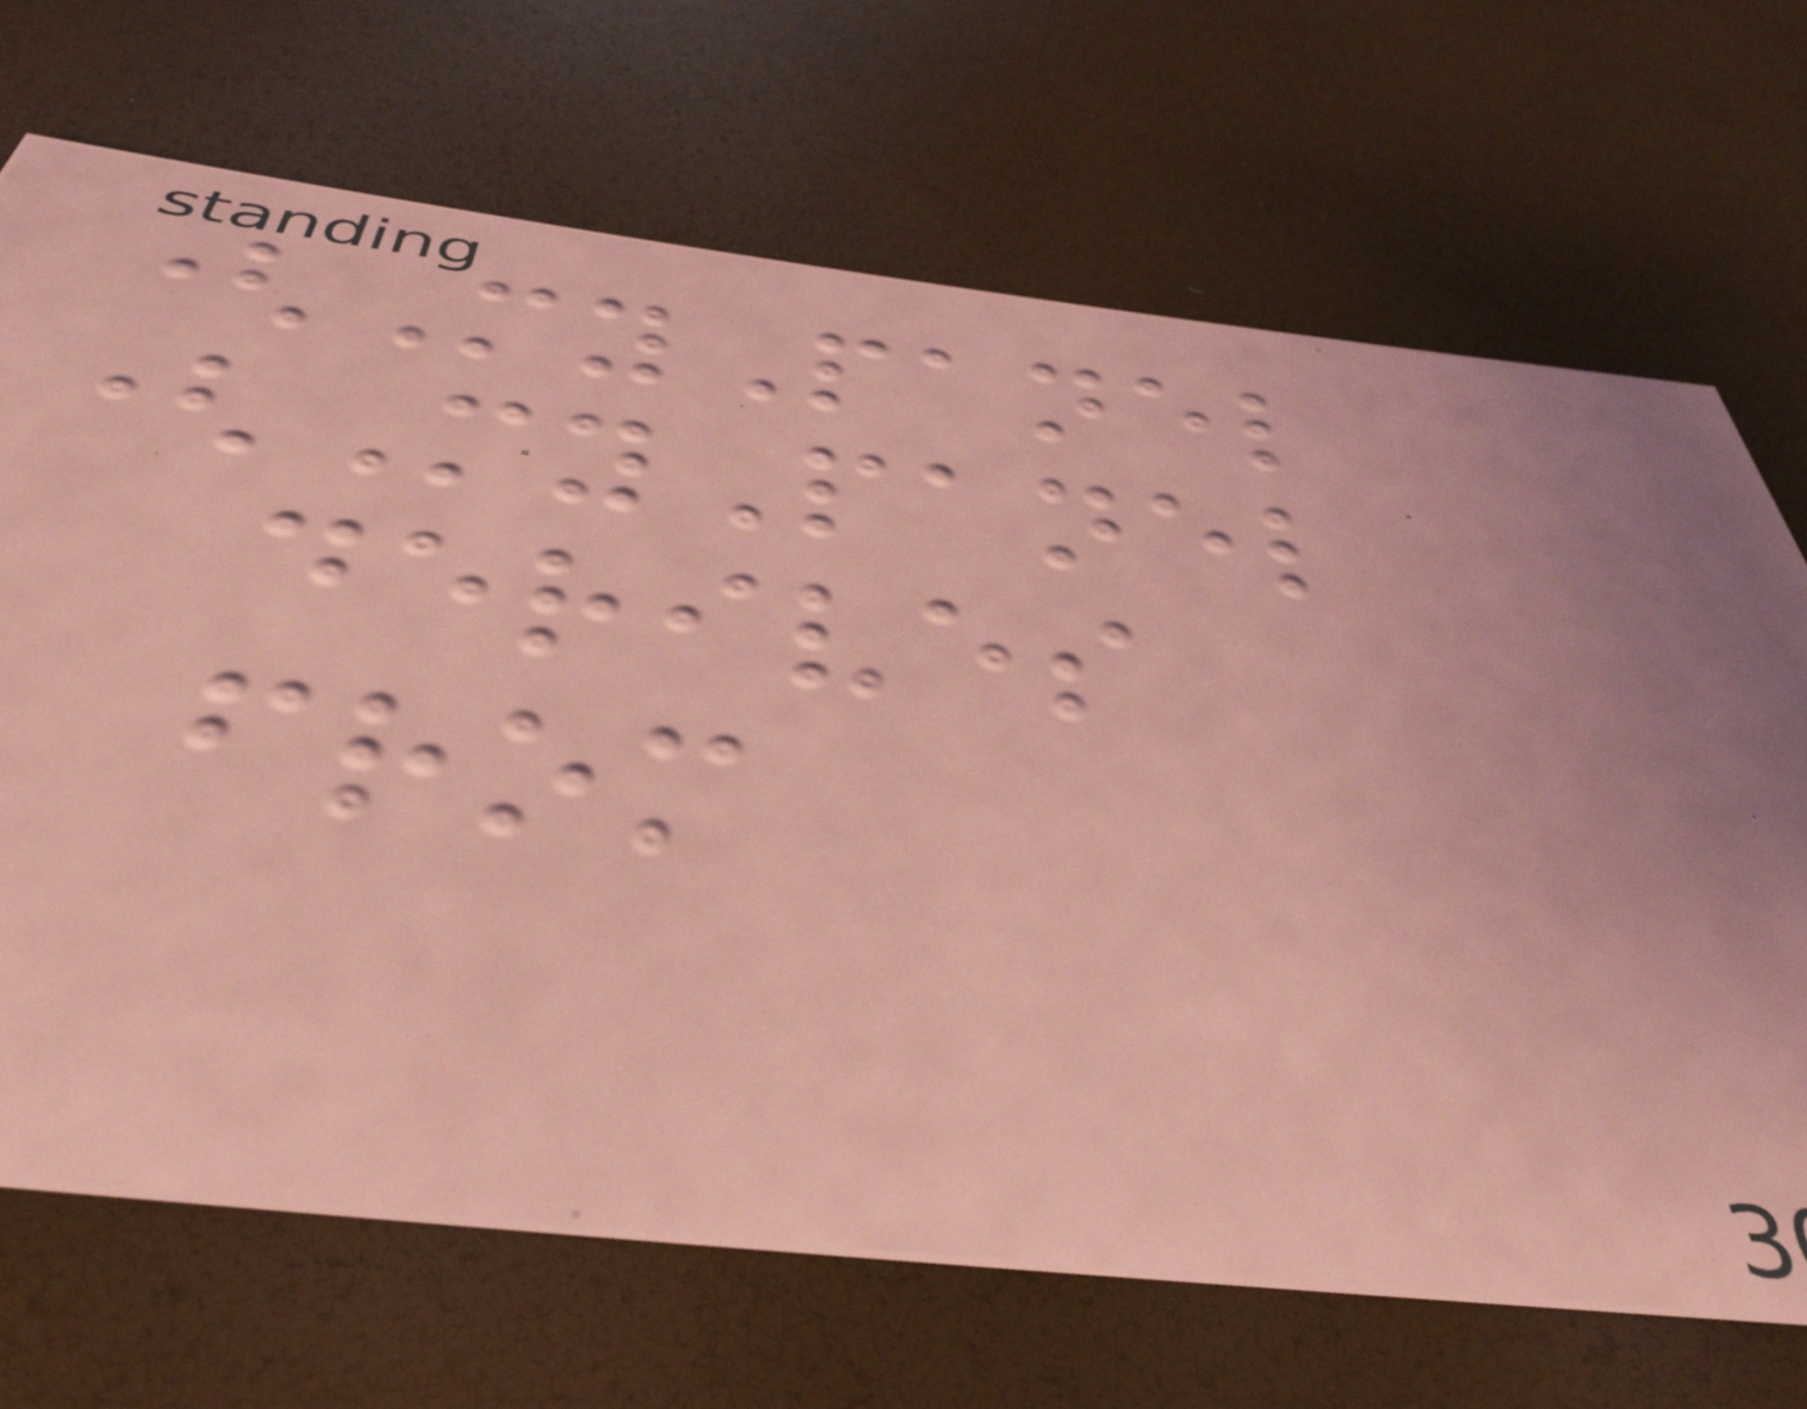(MyPanel
(MyPanel
derives
from
